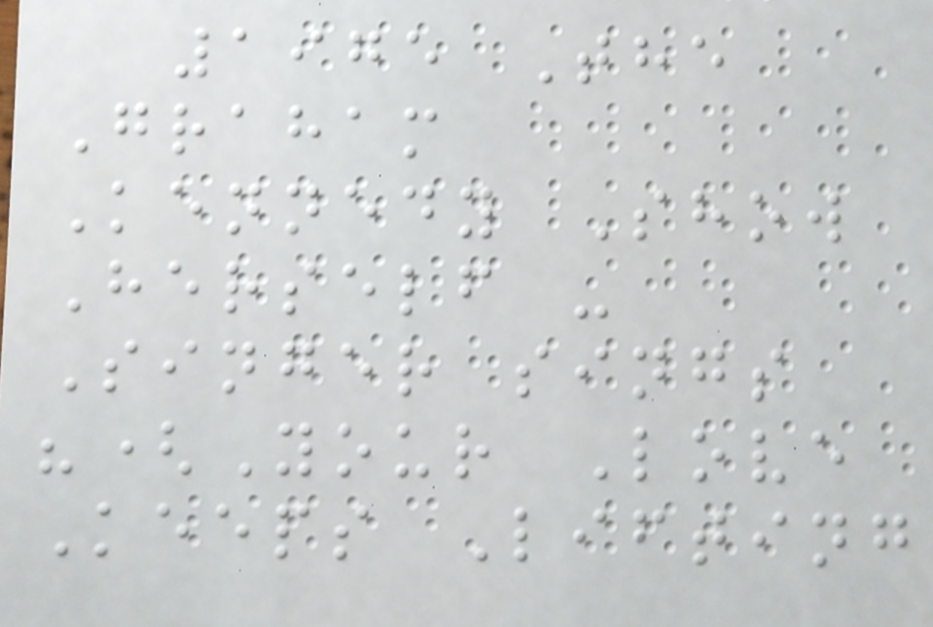1975 The
Graham
Kennedy Show
Herself -
Singer sings
"(Your Love
Keeps Lifting
